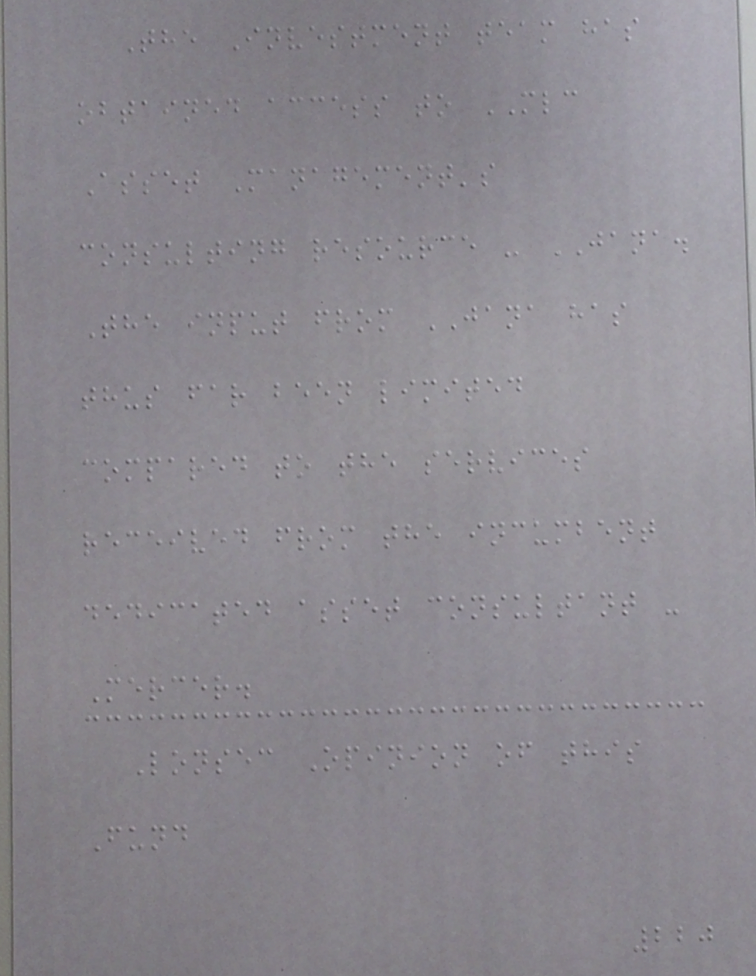The Investment team has
obtained access to MLC
Asset Management's
consulting resource - JANA.
The input from JANA has
thus far been limited
compared to the services
received from the incumbent
dedicated asset consultant -
Mercer.
Lonsec Opinion of this
Fund
220
